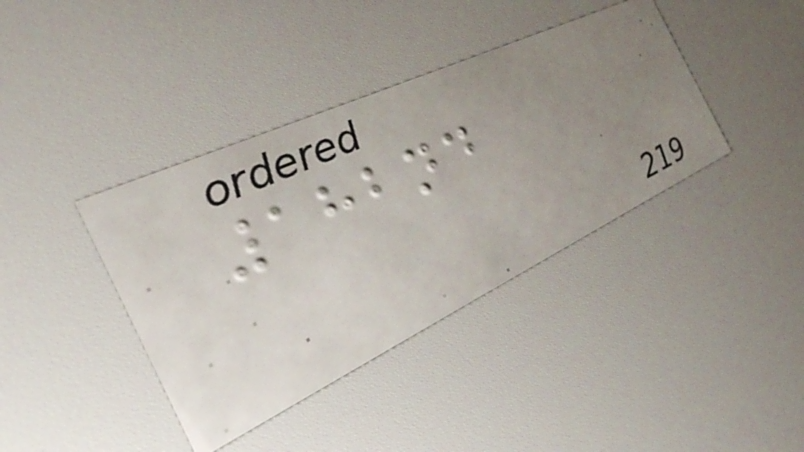182nd
